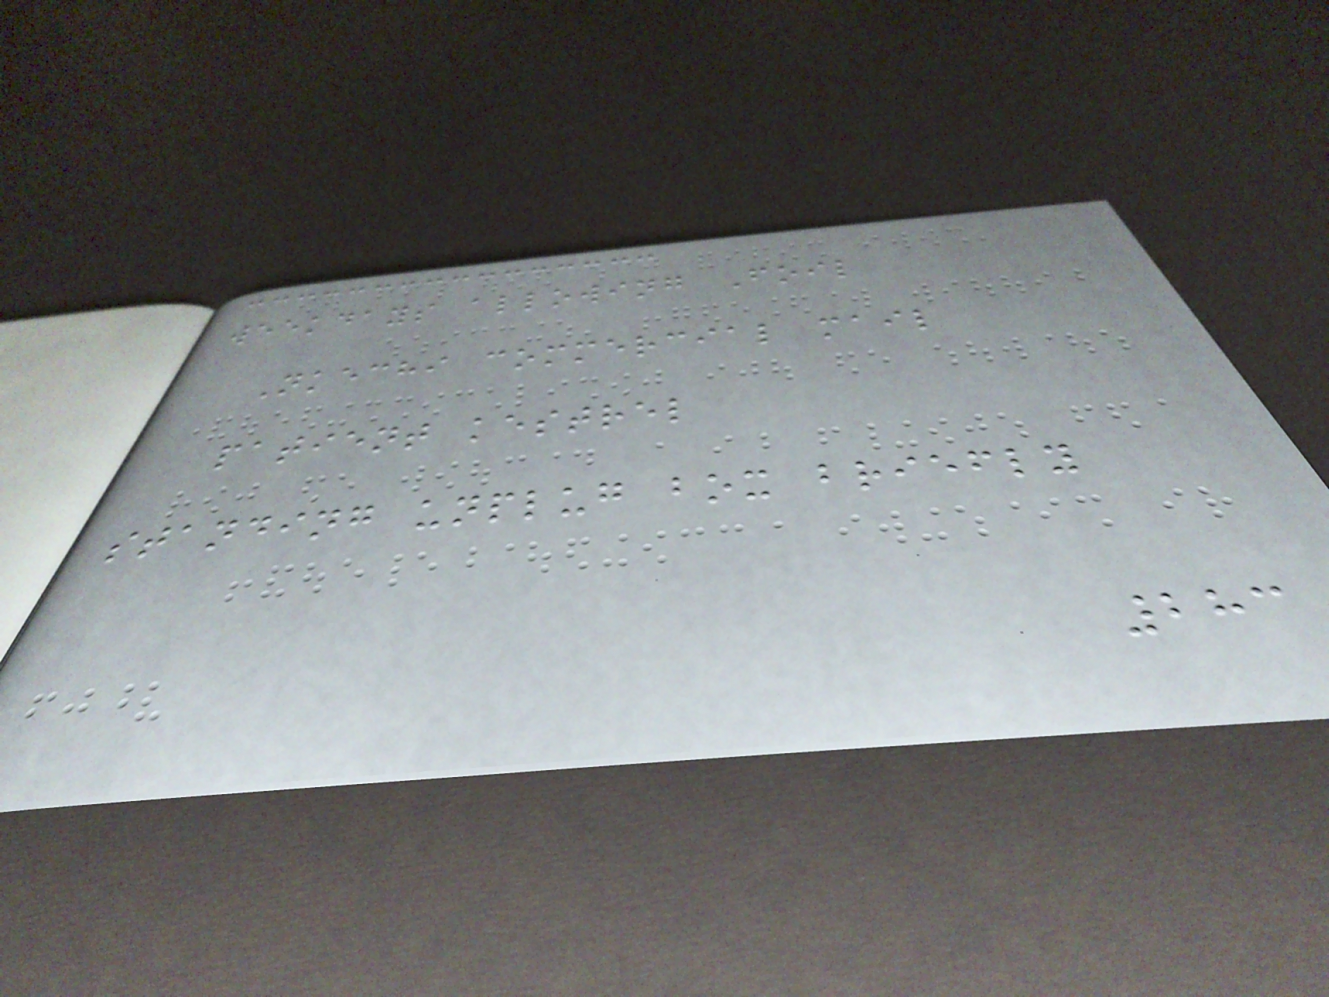weekdays allowing Foil
Nkechi commercial mail
patient kestrel
standing unplug box briefly
283
